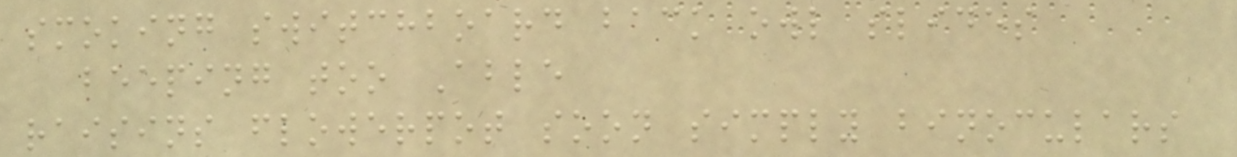smoking switchboard back owl slides
beeping too Able
raisins flowerpot soon simply binoculars
